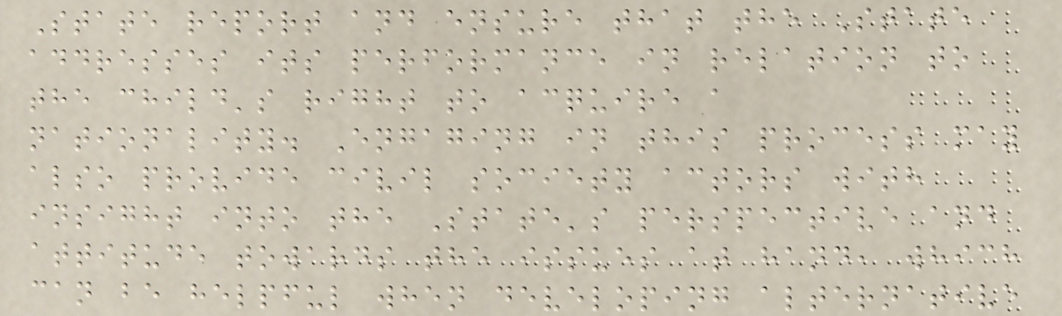State report and ensure that the State
addresses its performance in relation to
the child's right to acquire a
nationality. Engaging in this process may
also provide civil society actors with
insight into the State's perspective and
attitude towards the issues at hand, which
can be helpful when developing alternative
